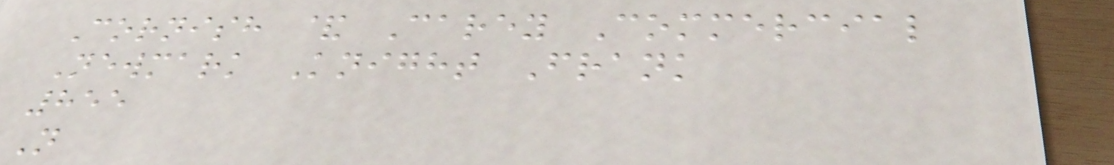Cornish & Carey Commercial
Newmark Knight Frank
855
N
